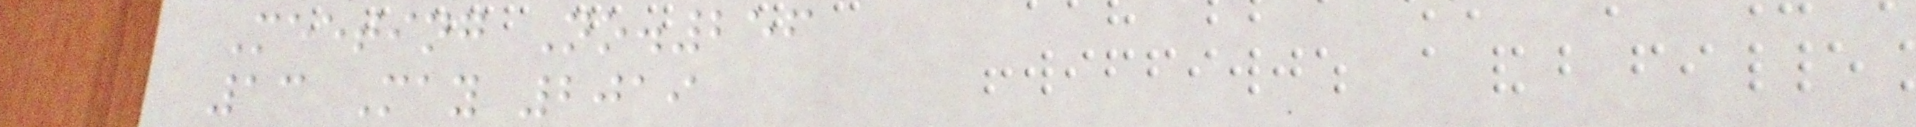Meeting No.256
13 May 2019
